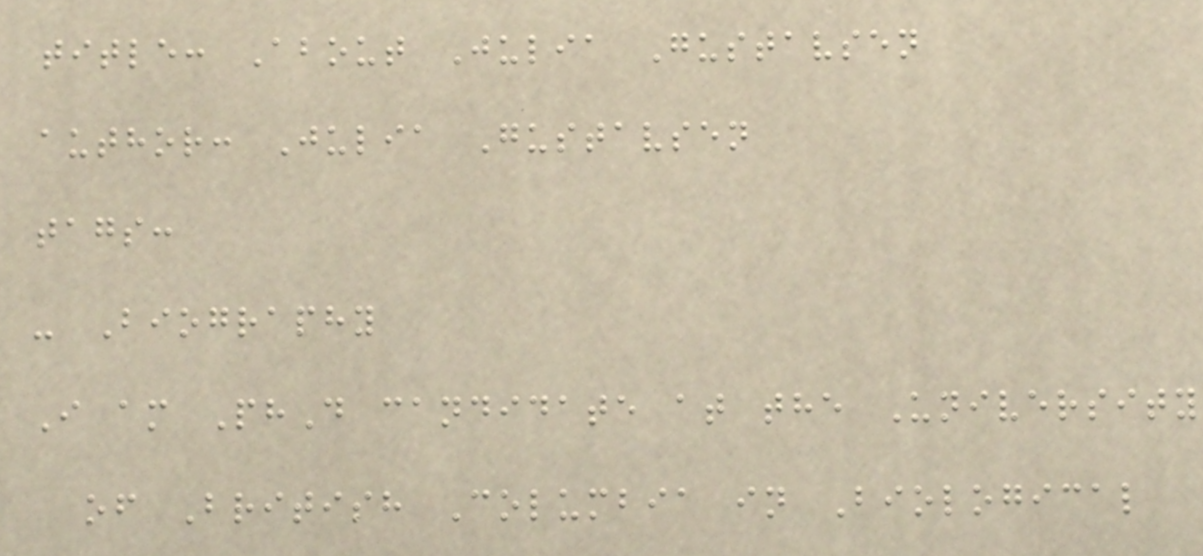title: About Julia Gustavsen
author: Julia Gustavsen
tags:
- Biography
I am PhD candidate at the University
of British Columbia in Biological
